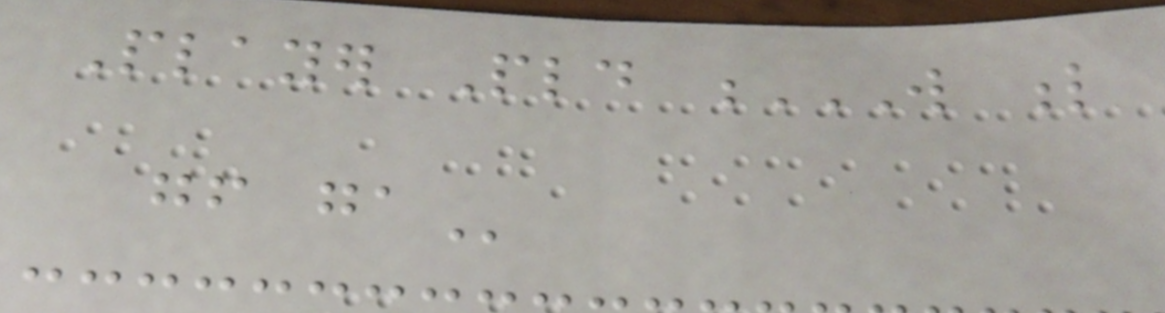Player Pld W L
GF GA
